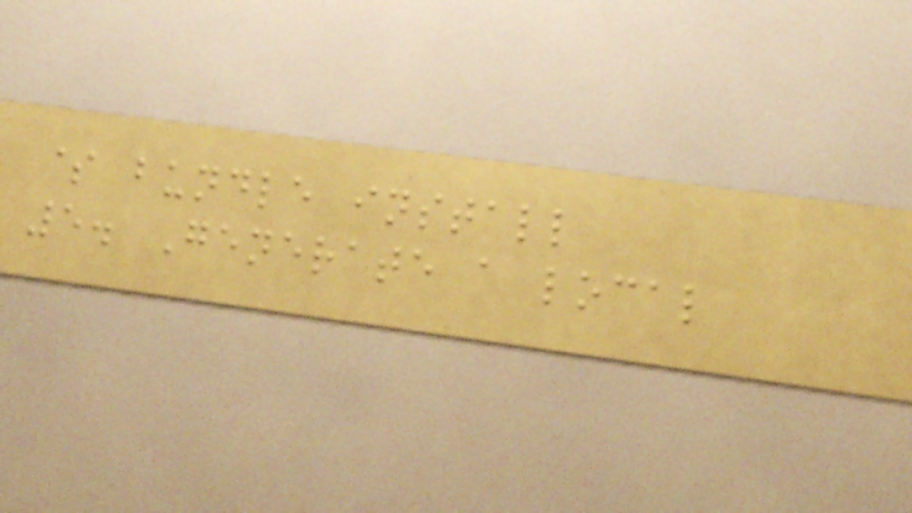$ bundle install
5. Generate a local
